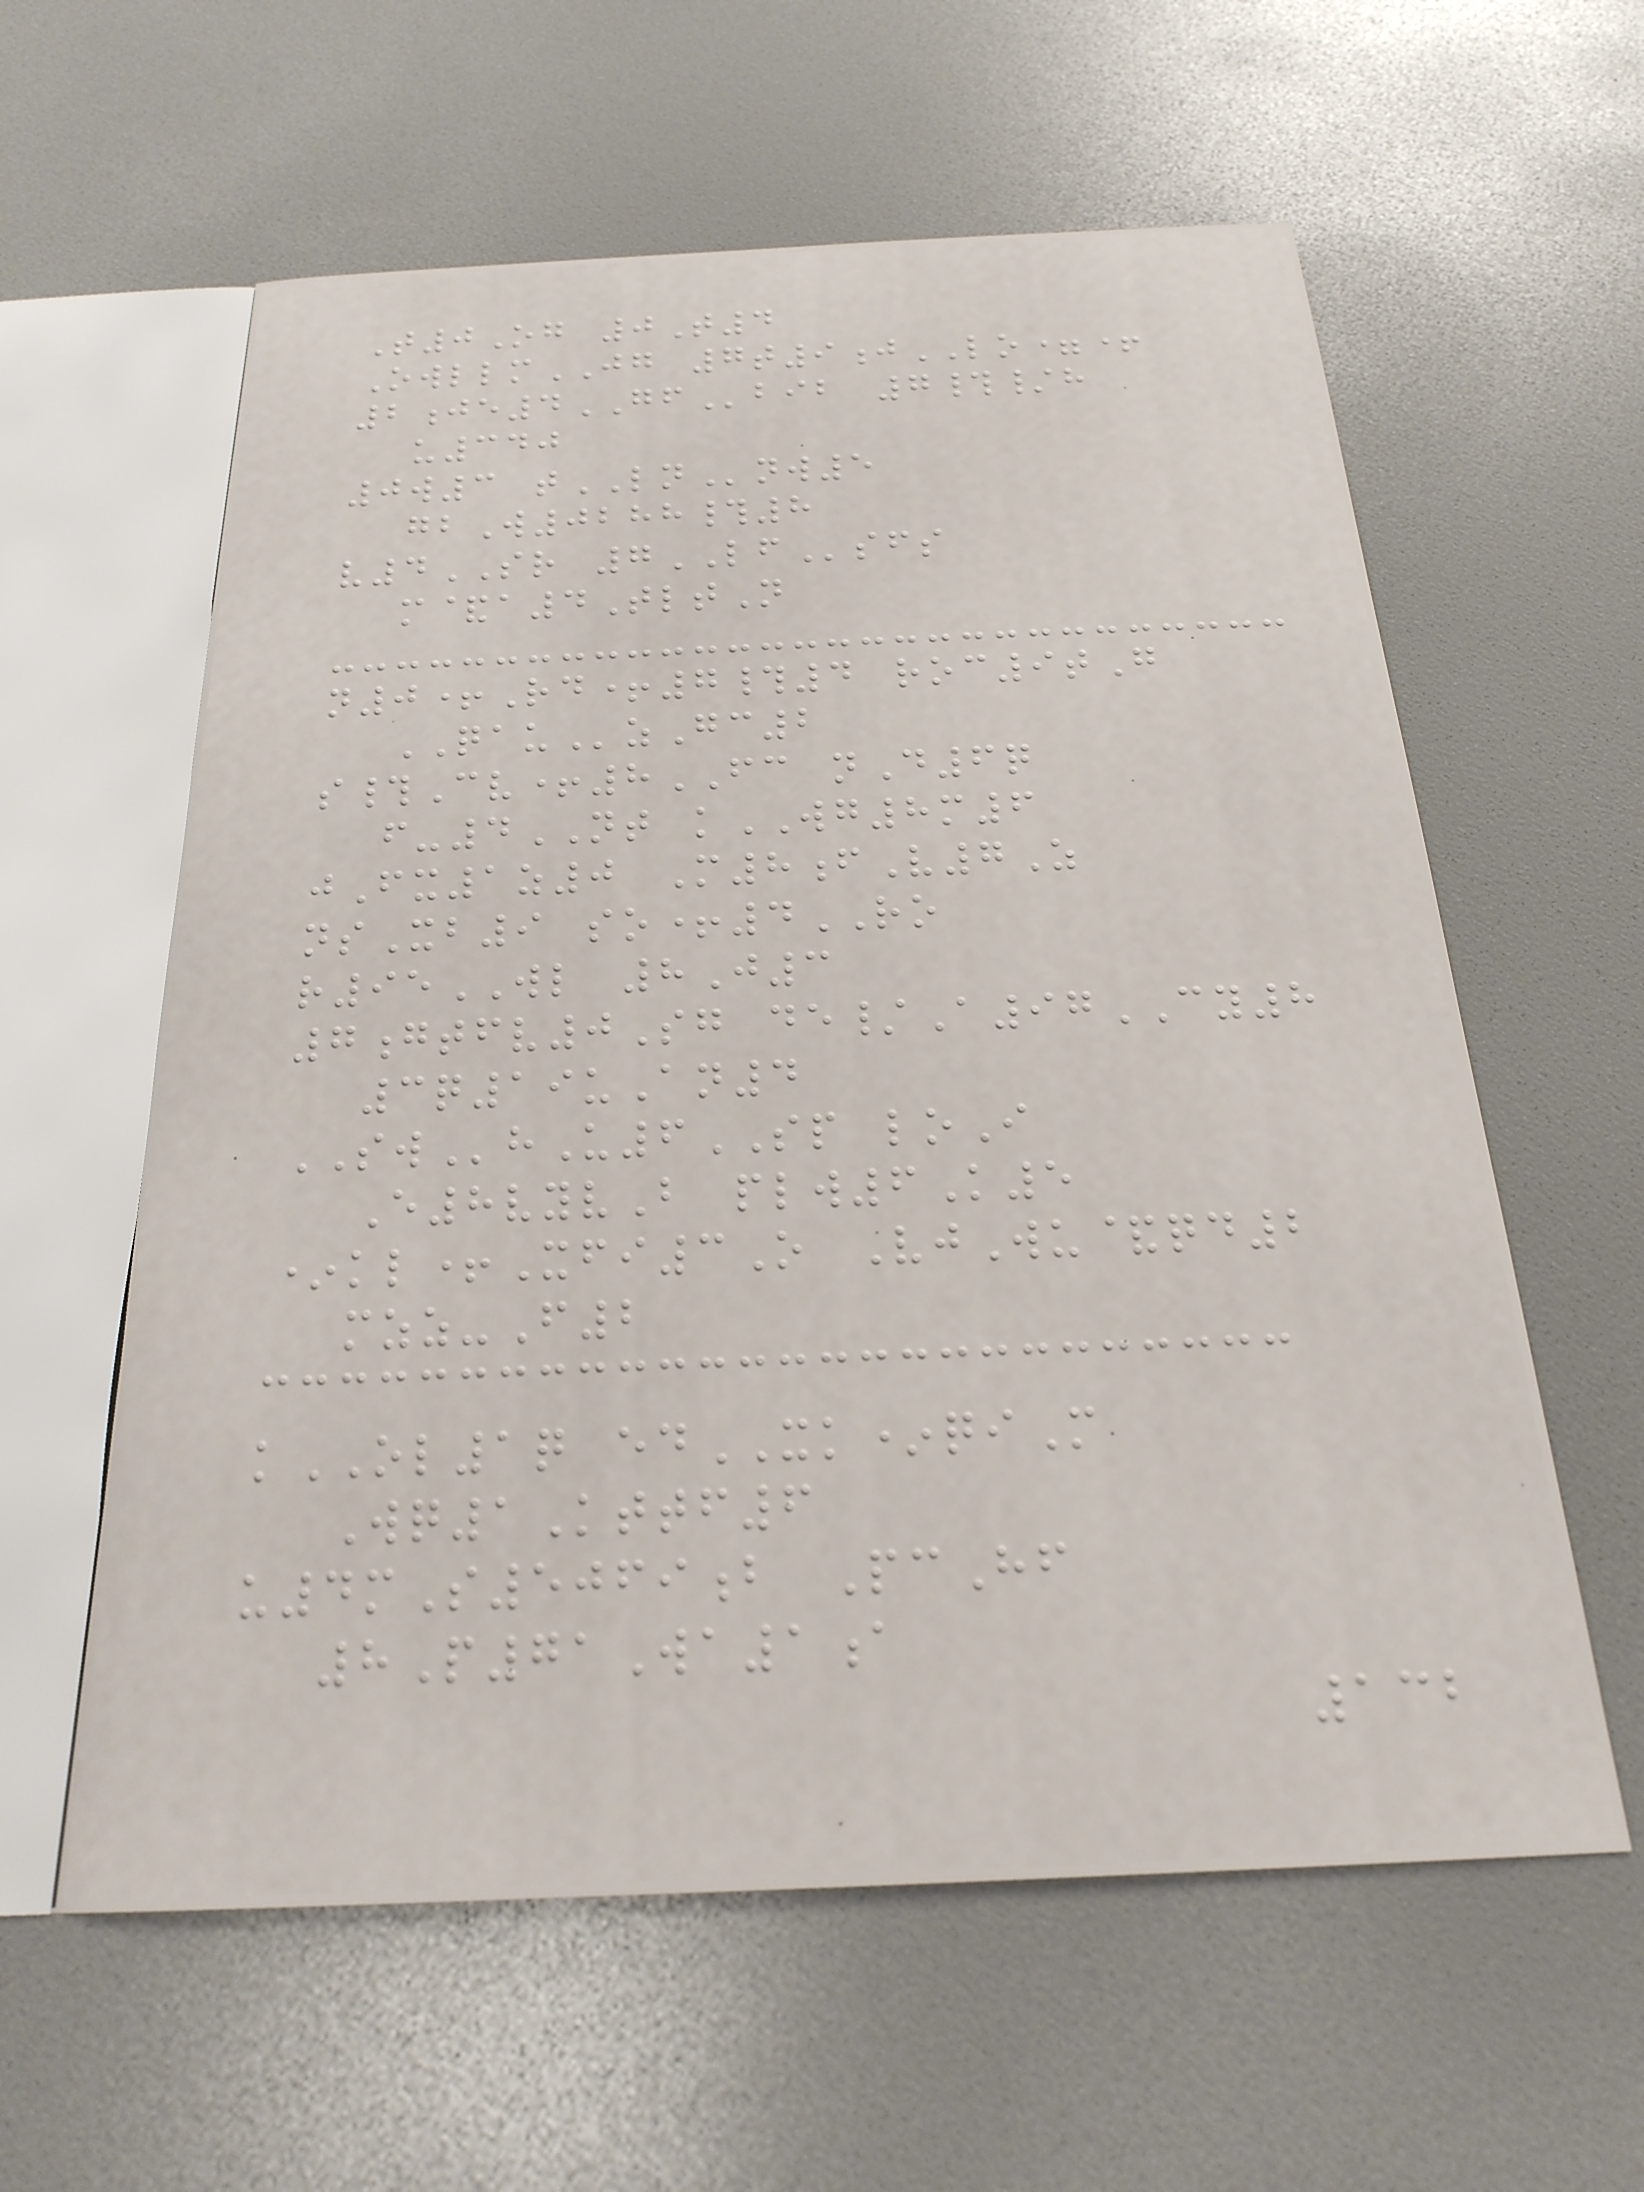T0Og 0T4
OwllmJG 7t9jLO=+
2je4GFbib 7#/h
u340
0w3 tLNnw5
gbW0288#8
v4SR 7LFsfs
m&a4TltN
n0+Rd+7#4 roc9tG
QAUzGc2
s#Cv+8FC nD6q
f-4NT kWG8m6
jFx1z0 M8fV7Z
nsXb9 so+4RO
r95WL 8J3
7gtfv0Sg de/A97CY8
3q19uAn4
SWhU6SP loI
E8vyvB plw6K5
*kl+Xfi3O VjWu&qd2
mzz-F2
kOL1q edXK*qiM
Wq1Kttf6
u4mS5069b PcHf
8P71Wa1a
132
